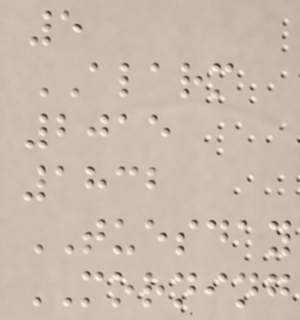5
ALARM
2015
1832
TUESDAY
MORNING
